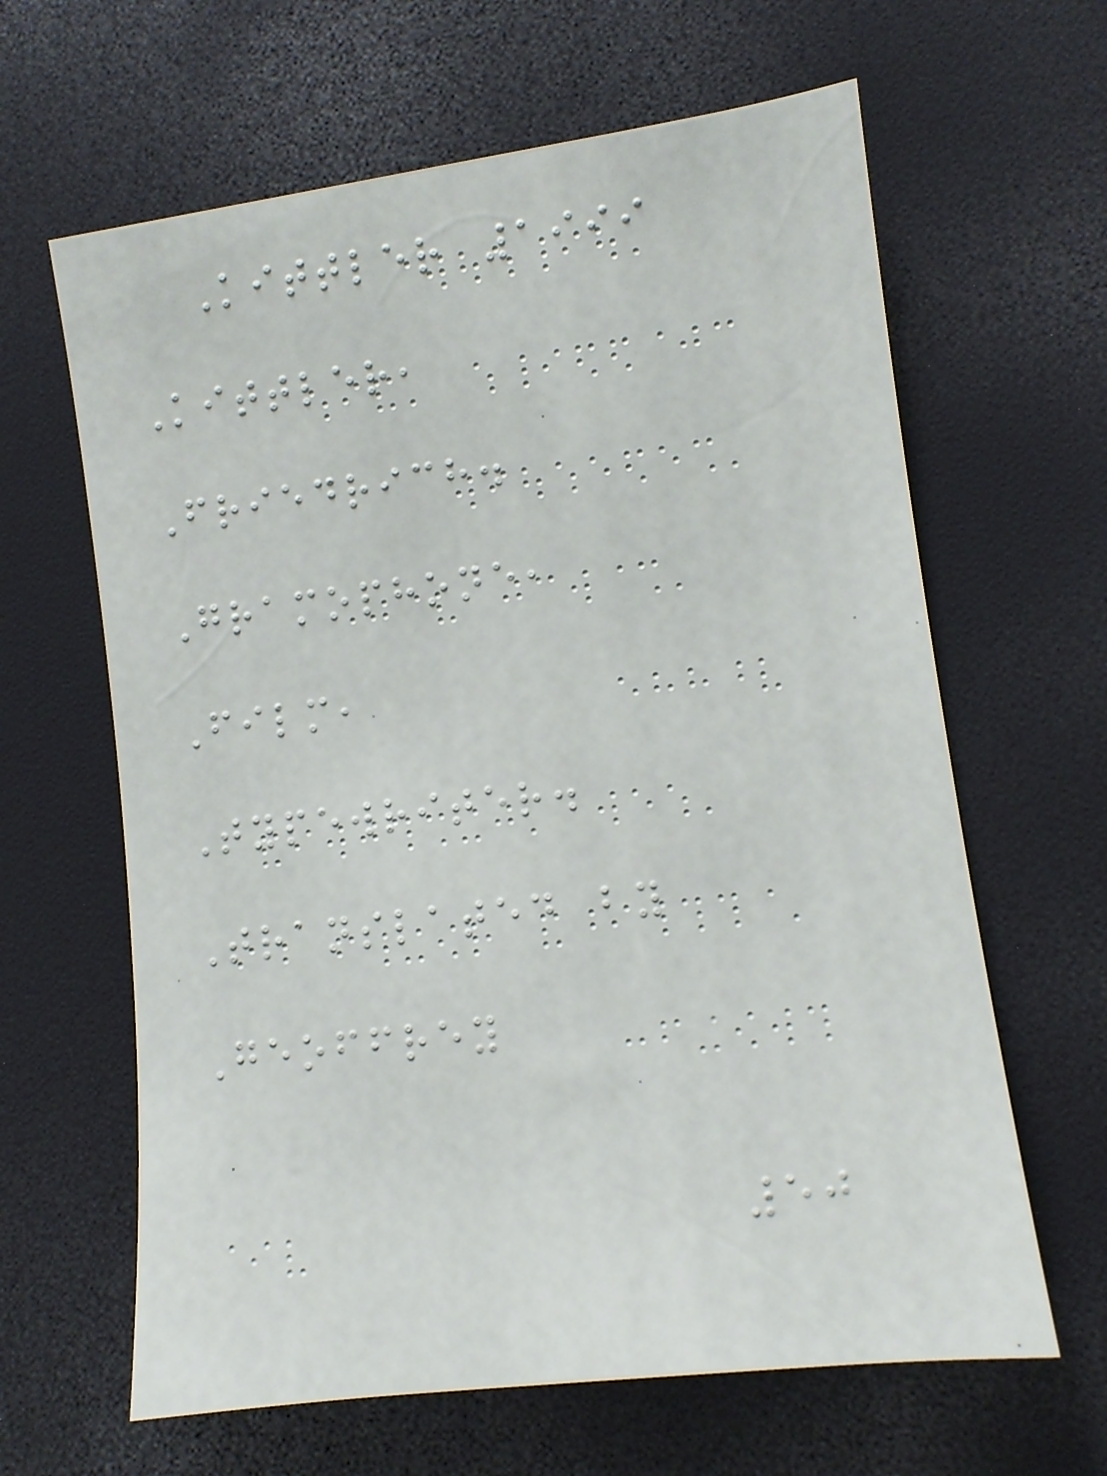Kittler 1999
Kittler,
Friedrich.
Gramophone,
Film,
Typewriter.
Translated by
Geoffrey
50
